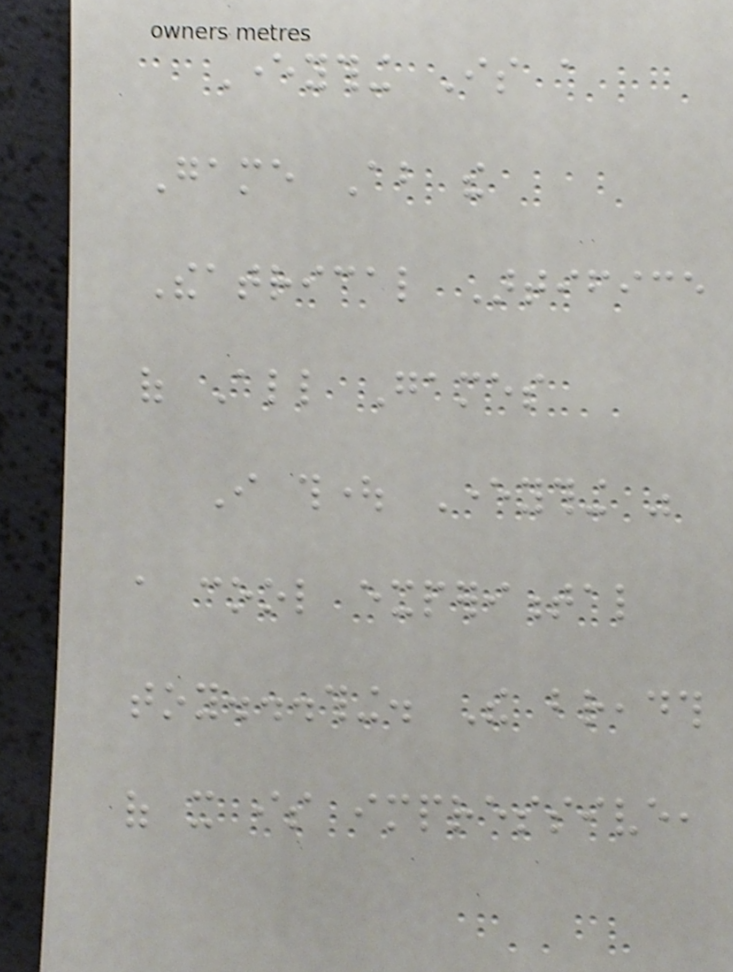Everything Is a
Game About the
Theatrical Artifice
of All Games
I thought Everything was
a cool experimental
toy...thing. The breadth
of it is impressive,
